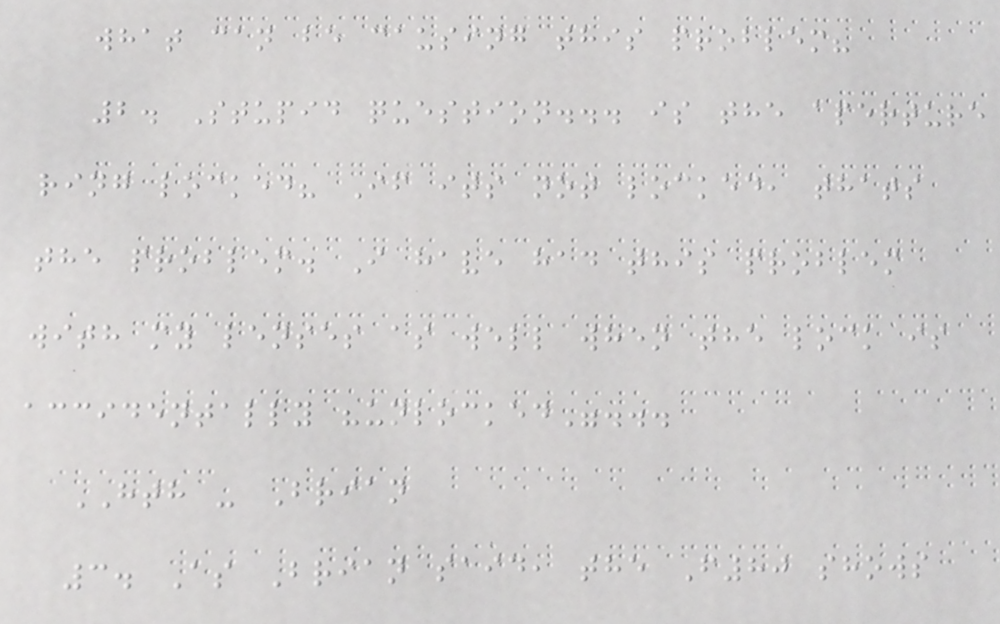what can be causing this problem?
2. Stupid question... is the aperture
ring locked? If its not locked, thats
the problem. I have had this problem
with my lenses as well when the lock is
accidentally "unlocked"...
HTH - Brian
3. As Brian said, the F80 shows
